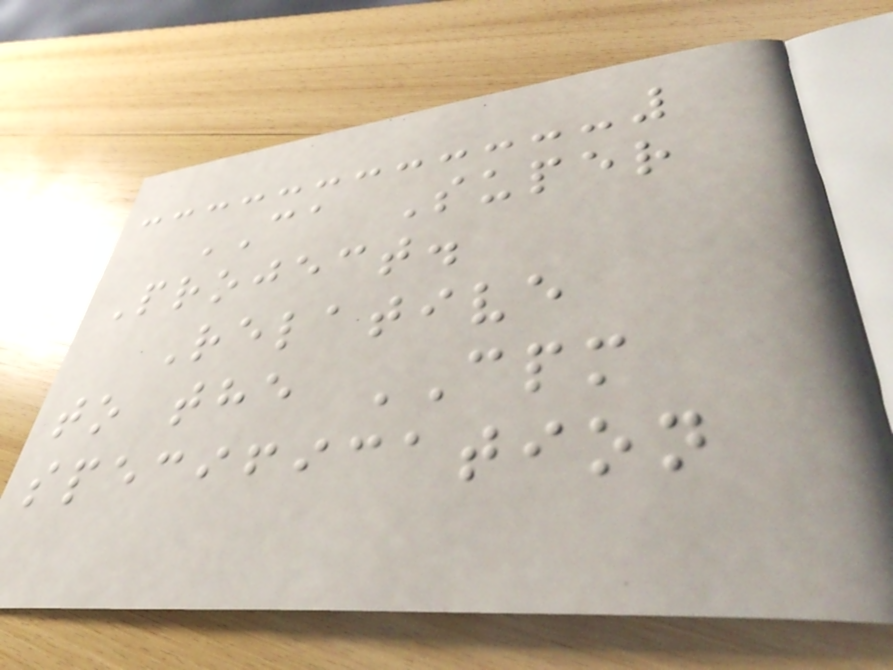CA Super
Project.
Relative
to the CPM
specification
